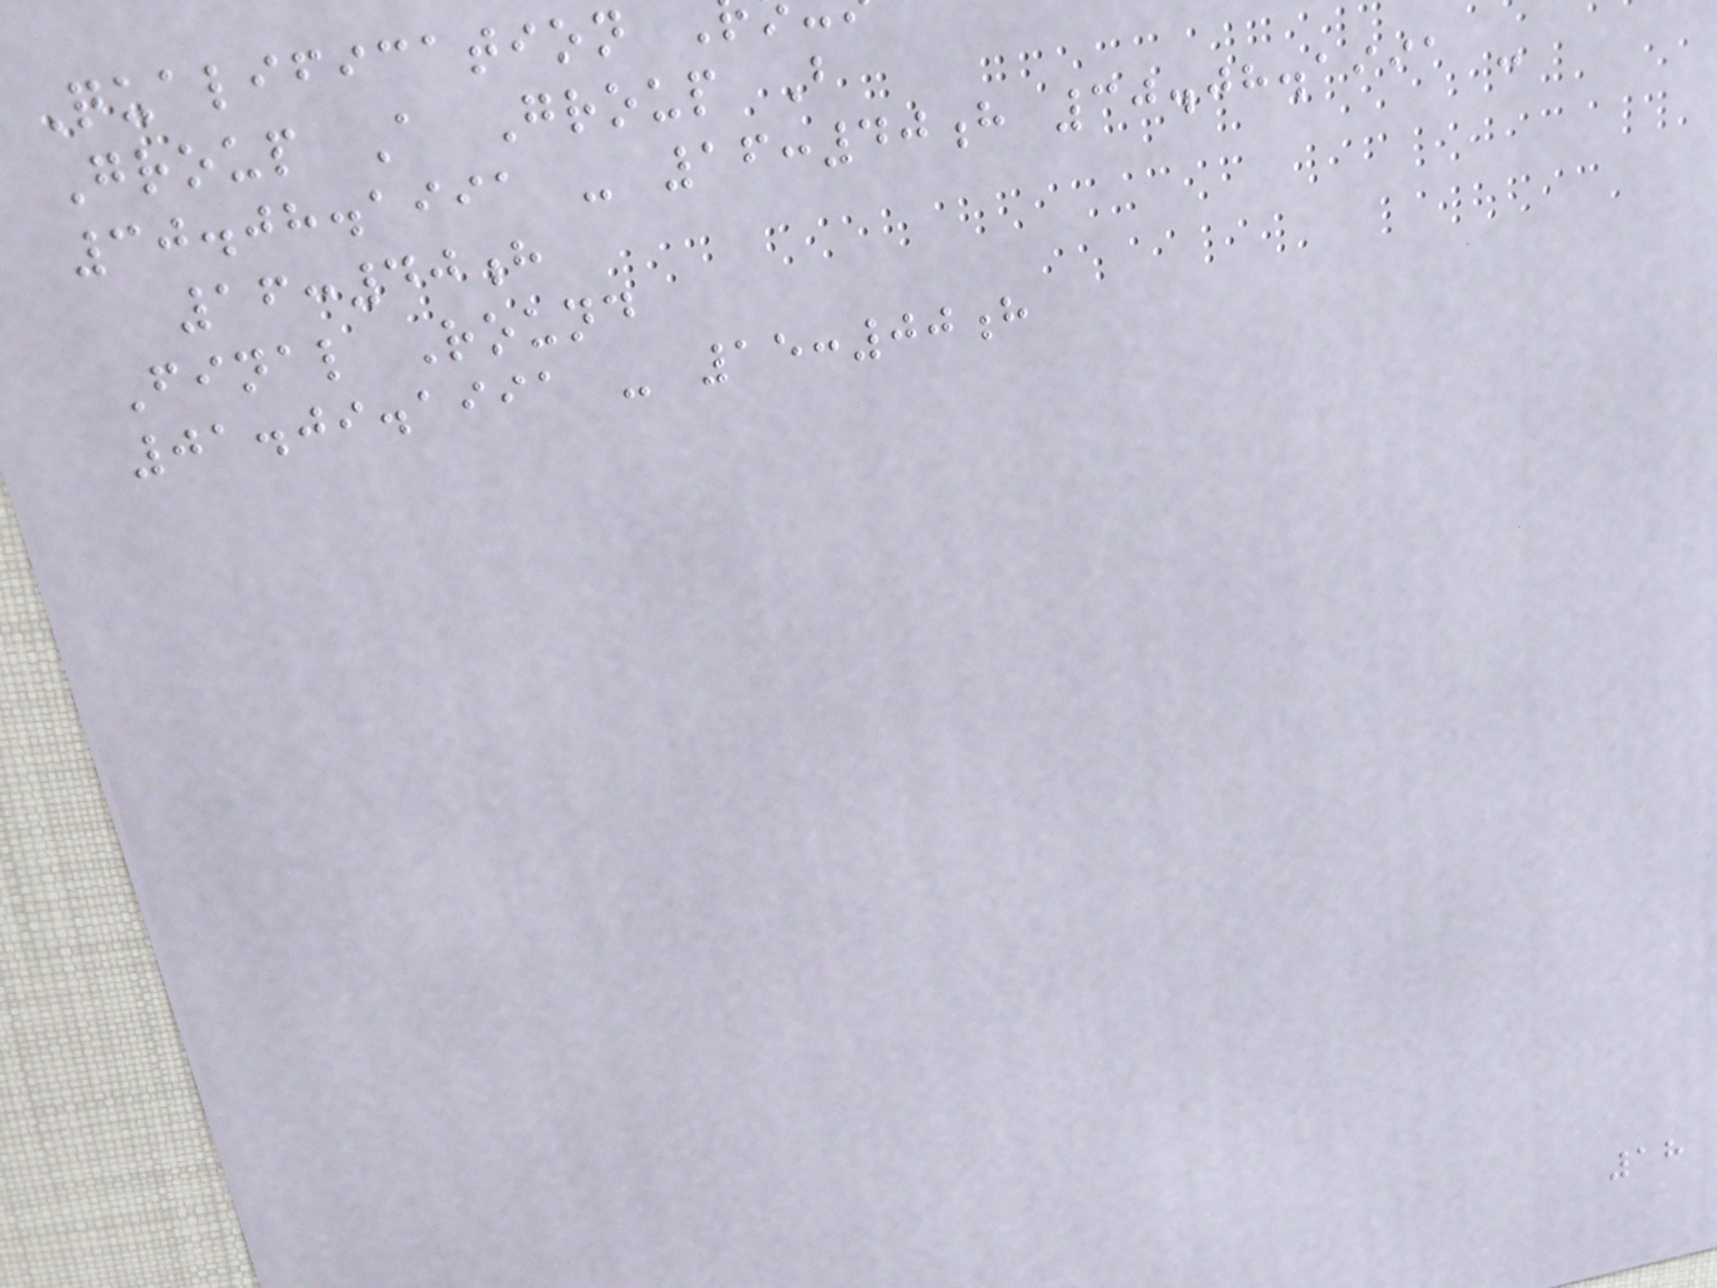Qualification
Group A Group B
30.08.1991 - 16:40h 30.08.1991 -
16:40h
Final Round
01.09.1991 - 15:00h
18
